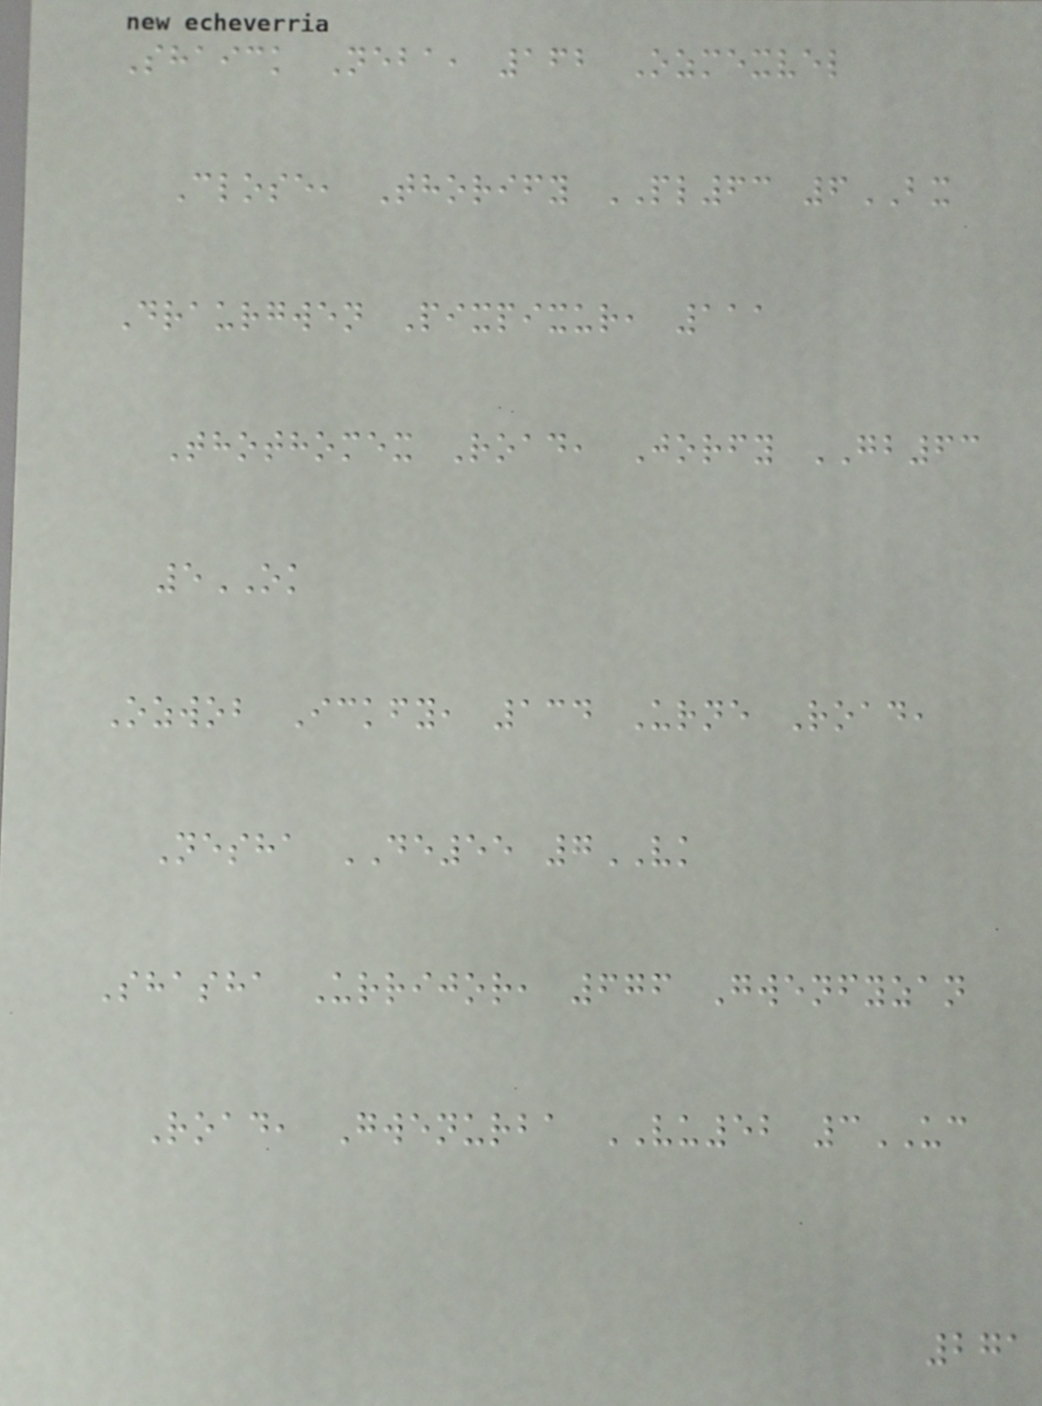Shaick Neba, 162 Ozmexvel
Close, Thorify PL63 6BX
Draurgwen Pixpixur, 111
Thothomex Road, Jorfy GB63
5OK
Ozwob Ickfy, 134 Urne Road,
Nesha DE55 7VK
Shasha Urrijor, 676 Gwenfyzan
Road, Gwenurba VU52 3UC
271
